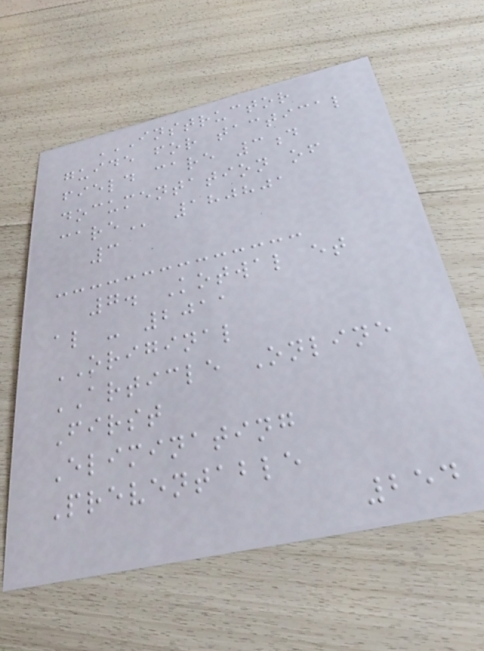INSTRUCTOR
GUIDE FOR TACTICAL
FIELD CARE 3D
DOCUMENTATION OF
CARE 180801
3
7. Kotwal et
al - 2011
ORIGINAL
ARTICLE Online
First
Eliminating
Preventable
254
